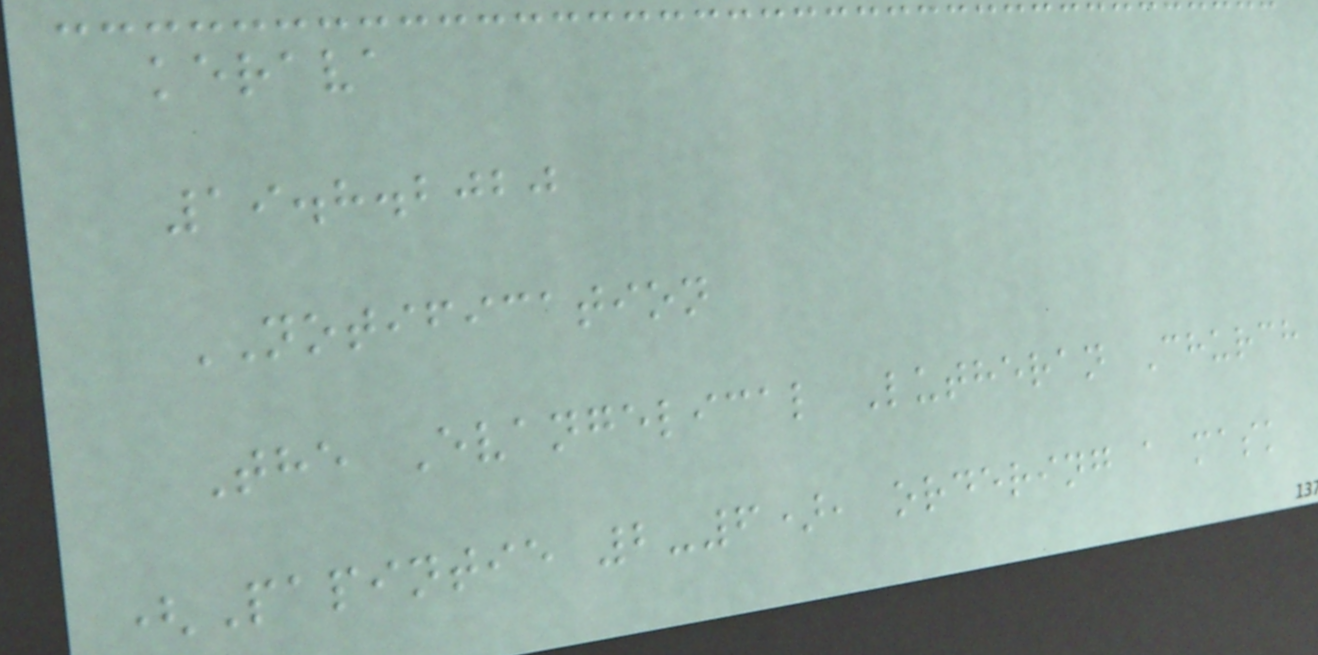kerava
19.8.2020
NOTIFICATION
The Evangelical Lutheran Church
(Papintie 2-6), ordering a mask
